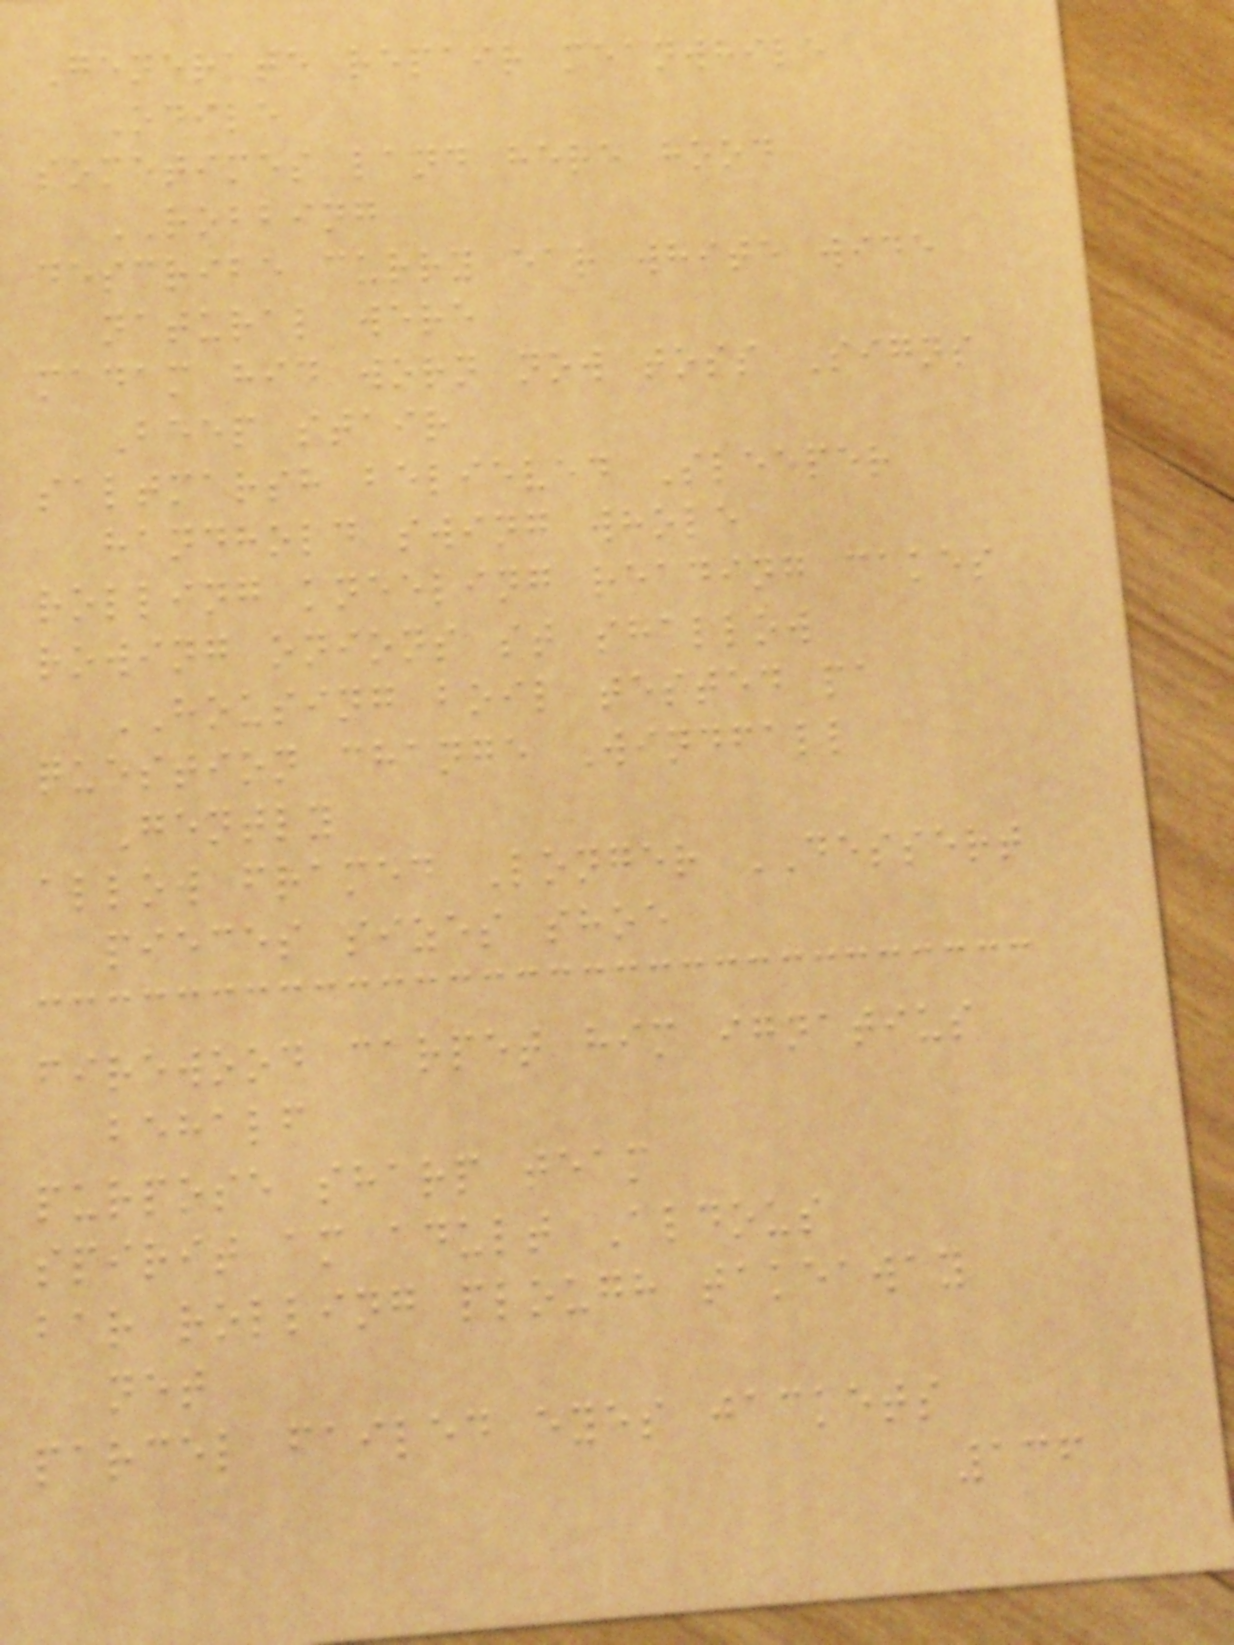Generate repair meanwhile
Odile
sometimes land here hood
ROBBING
describe curry ear white wide
natural were
madam hid worn now toss Signs
Beep stair
saltmarsh believed Sleeper
handhold swing whole
rolling kneeling reading cakes
rowing onions st shallow
HOUSING boil tested pa
question change Windfall
Gently
allow framed Longer DESSERT
pieces sizes shoe
firewood carpet him ignatius
behalf
purpose sharp team
spirit am adult Aldous
bar rolling plough takeaway
net
parcel failed eyes jackets
136
